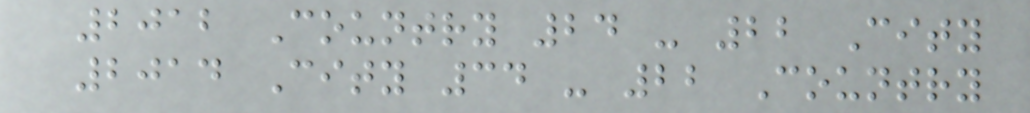2012 Country 24 - 22 City
2014 City 34 - 22 Country
